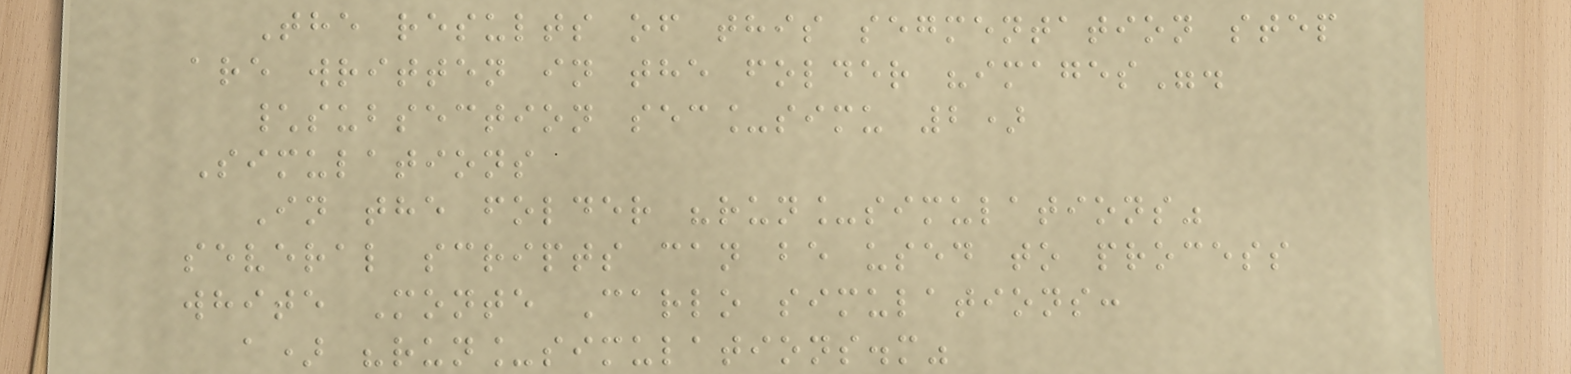The results of this segmentation step
are written in the folder "images".
\subsection sec_simu 2)
Simulations
In the folder "run_simulations"
several scripts can be used to process
white Monte Carlo simulations:
a) "run_simulations.m"
